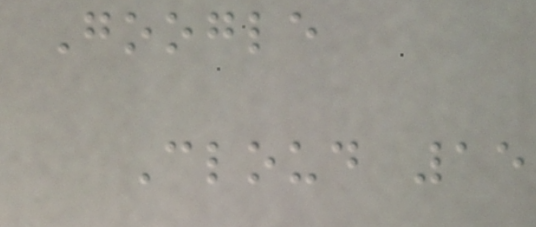Google
Cloud 15
